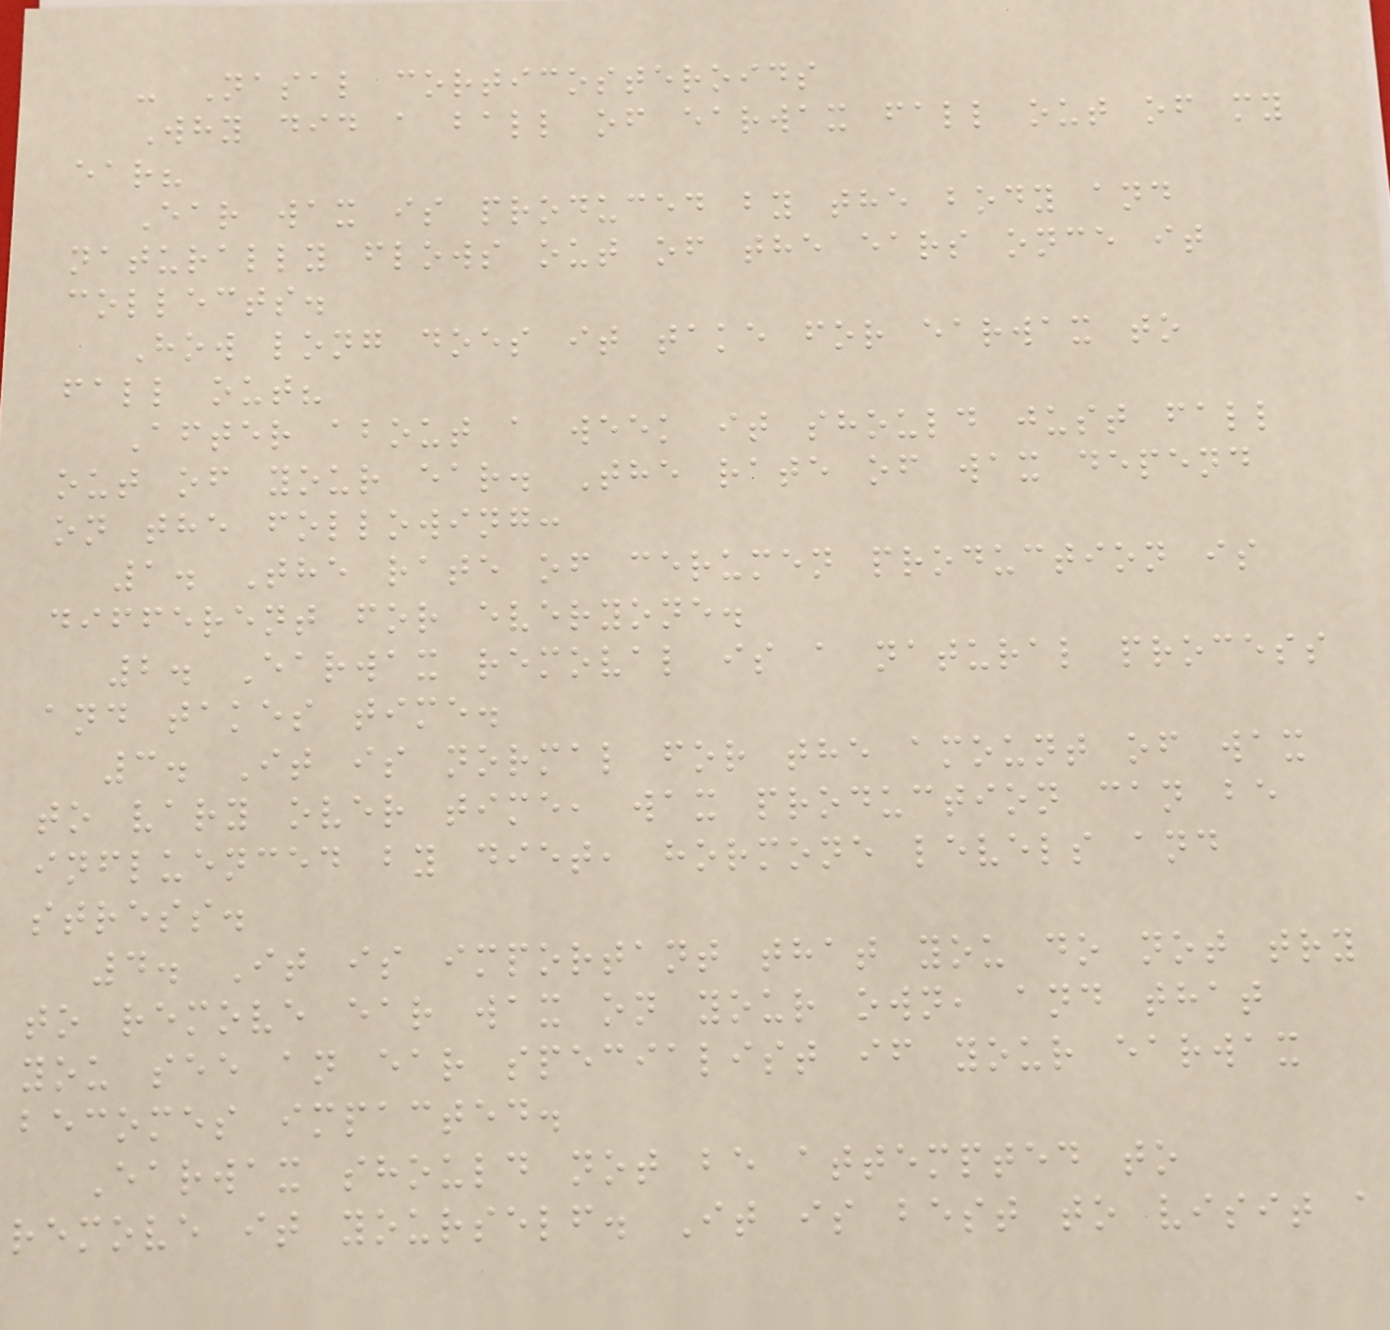- Nasal corticosteroids
Why did a ball of earwax fall out of my
ear?
Ear wax is produced by the body and
naturally flows out of the ears once it
collects.
How long does it take for earwax to
fall out?
After about a week it should just fall
out of your ear. The rate of wax depend
on the following:
1. The rate of cerumen production is
different for everyone.
2. Earwax removal is a natural process
and takes time.
3. It is normal for the amount of wax
to vary over time, wax production can be
influenced by diet, hormone levels and
stress.
4. It is important that you do not try
to remove ear wax on your own, and that
you see an ear specialist if your earwax
becomes impacted.
Earwax should not be attempted to
remove it yourself. It is best to visit a
